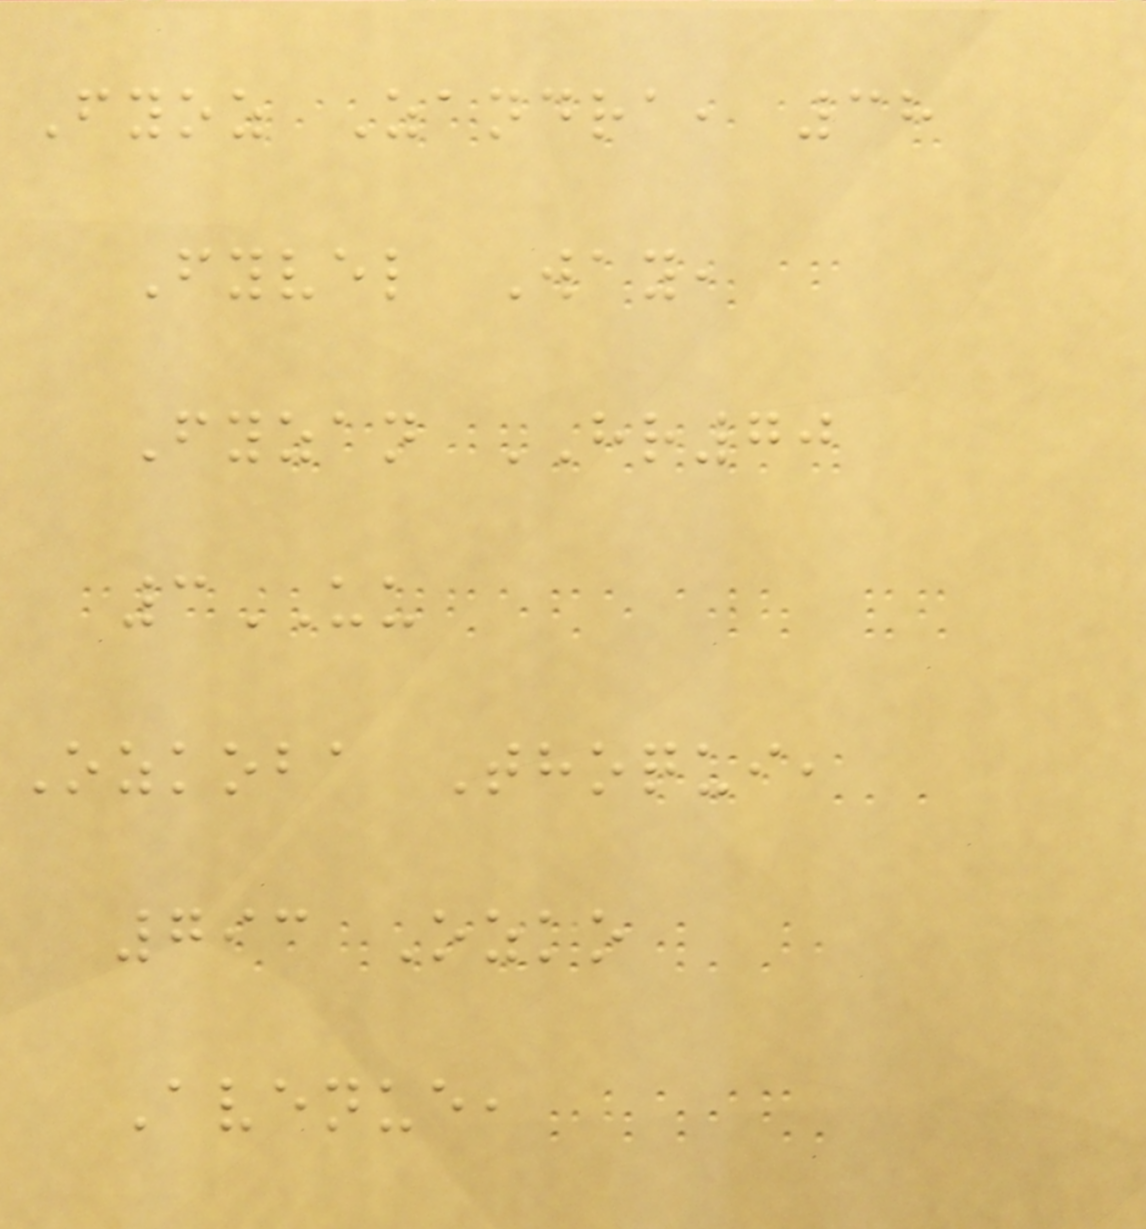Fyoz Zandra, 38
Fyvel Way,
Fyzan HR70
3UU
Ozkoba Thoqui,
793 Ozko
Avenue,
